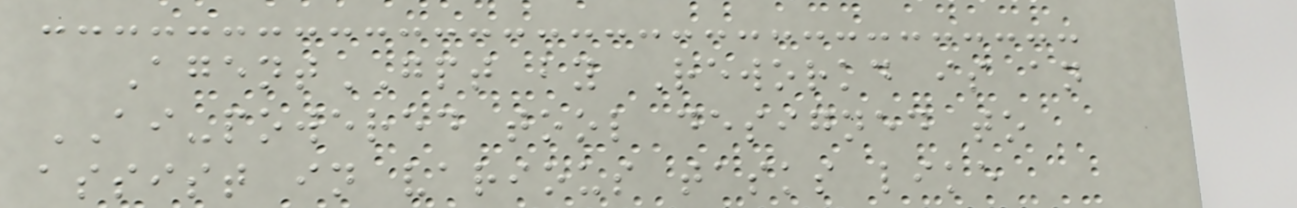AgentGPT by Reworkd is an
AI-powered tool designed to
assist in various tasks like
